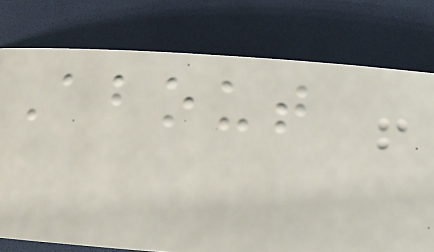About
